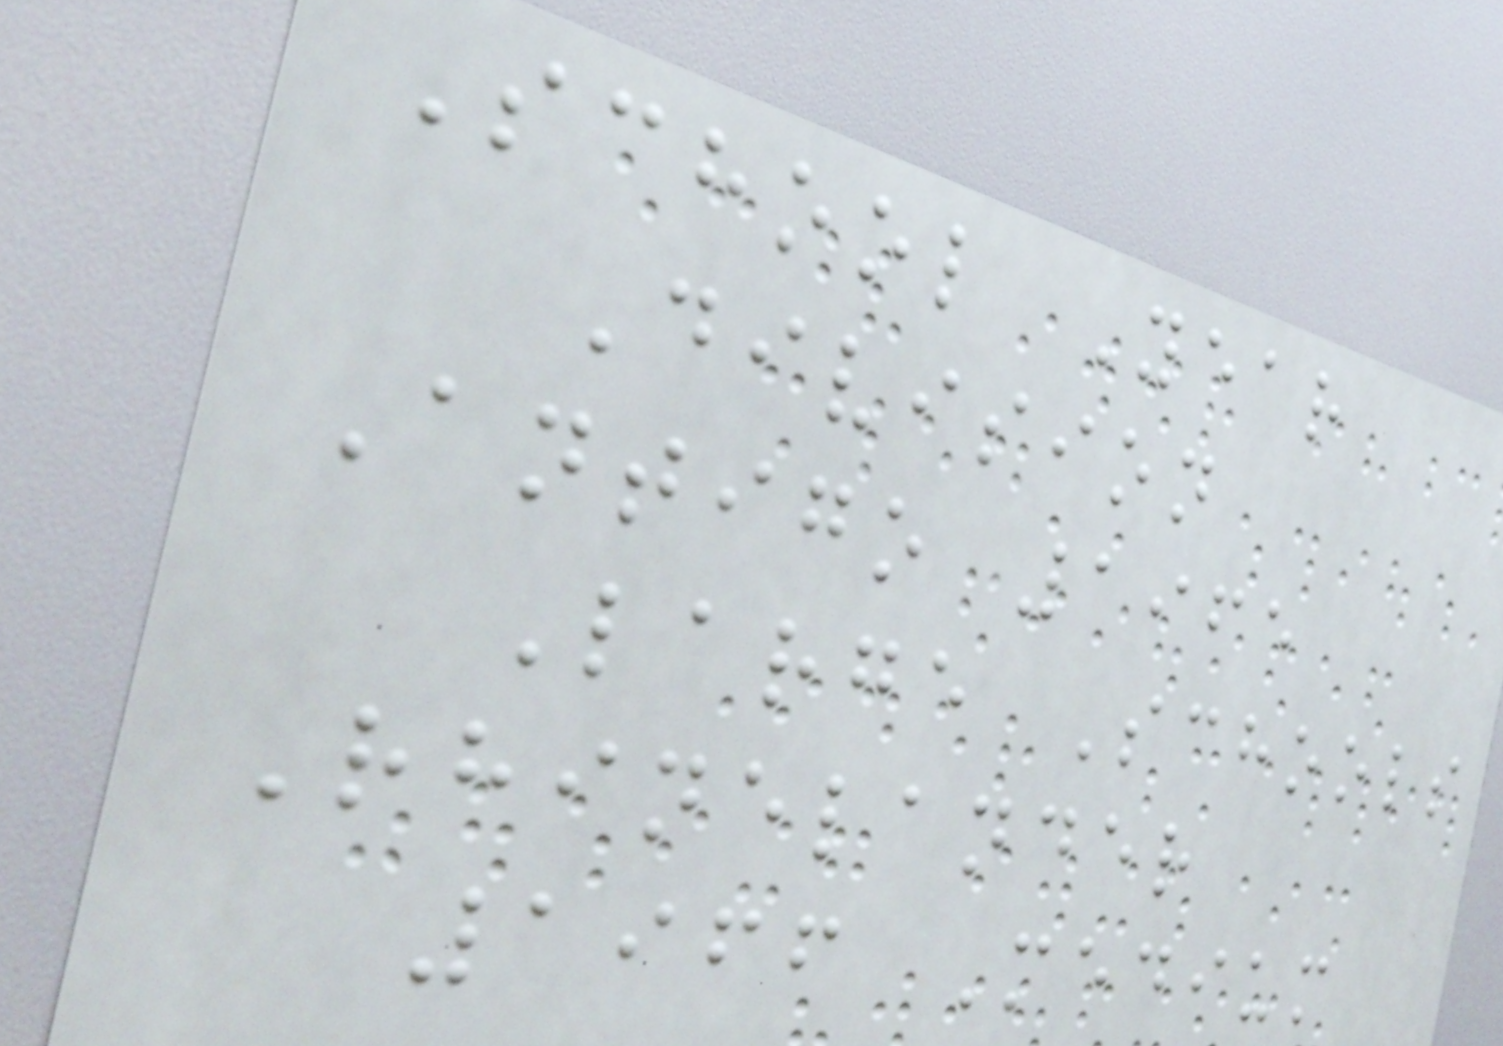School Year
Division
Antigo 1965
Large Schools
Rhinelander
1966 Medium
